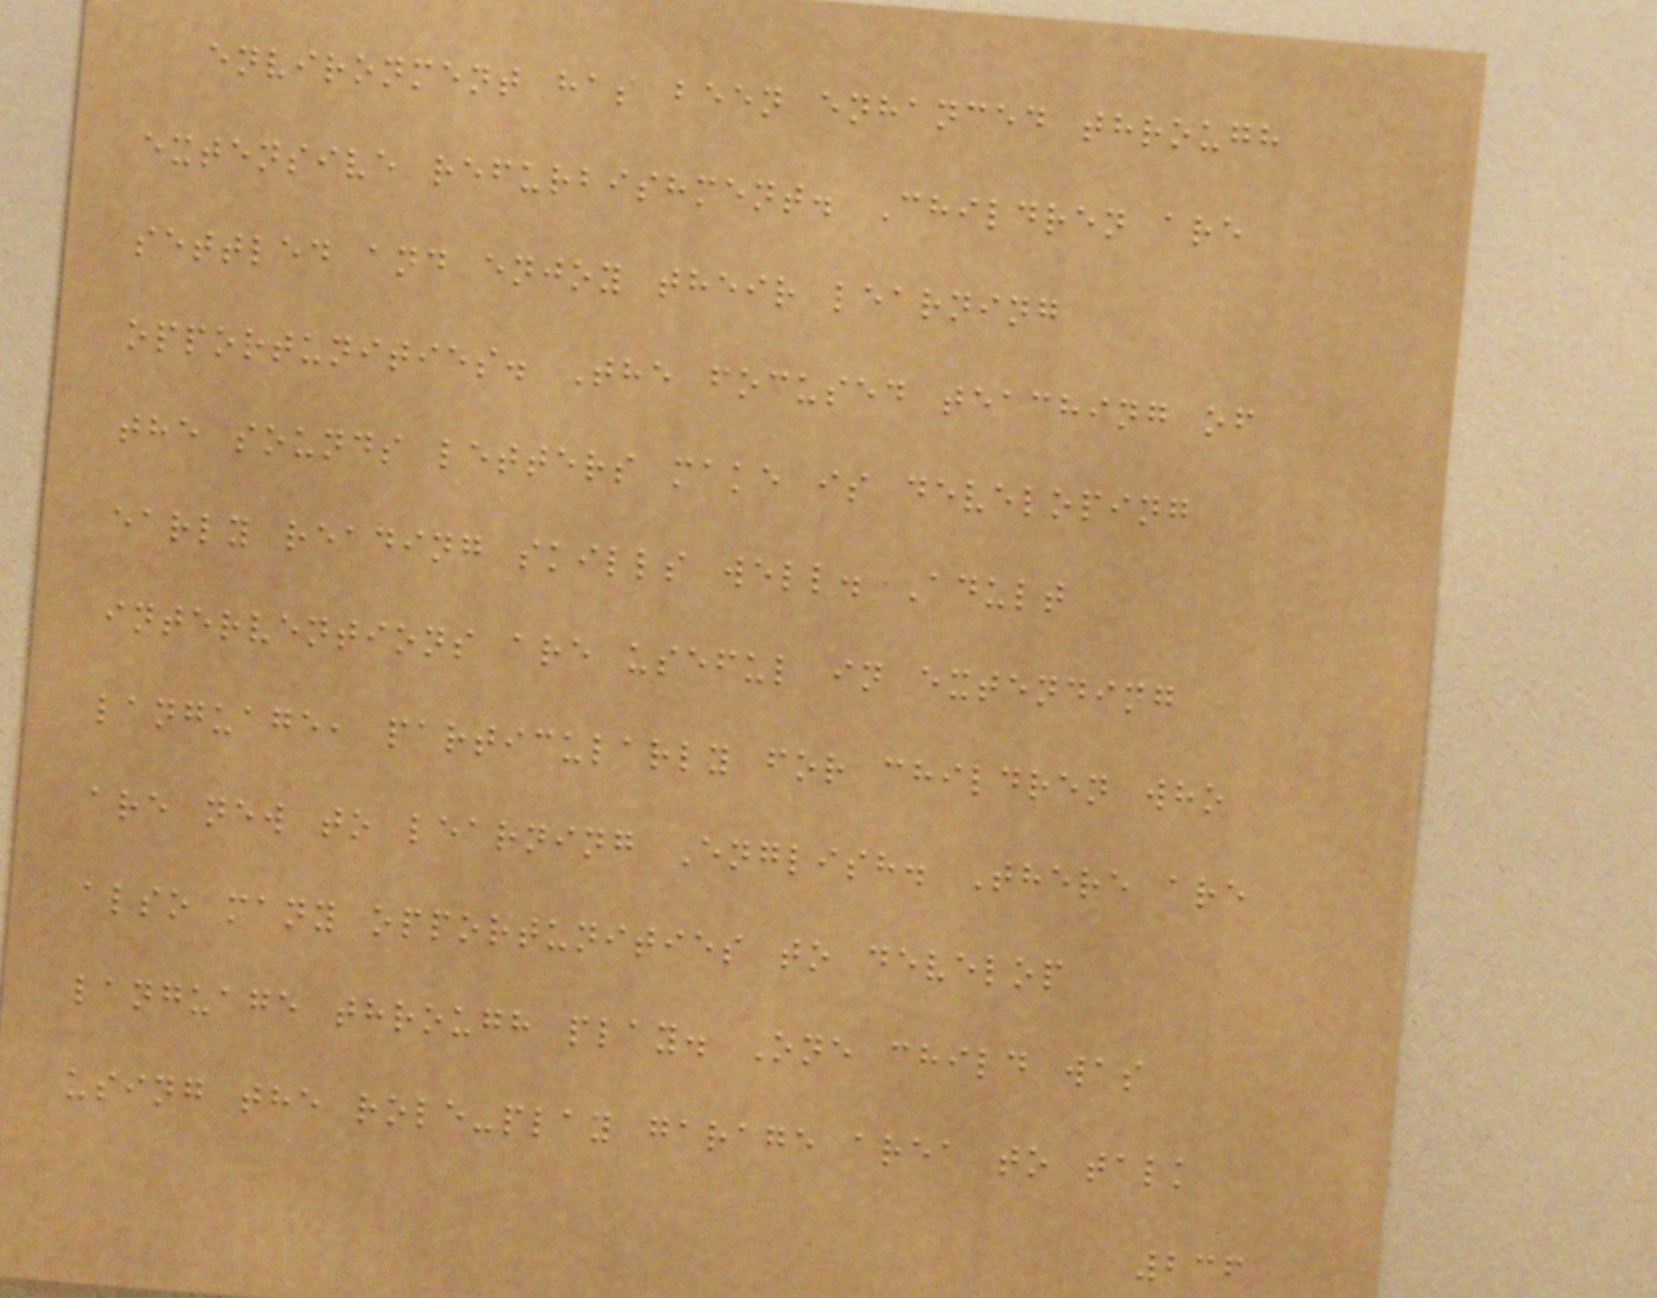environment has been enhanced through
extensive refurbishment. Children are
settled and enjoy their learning
opportunities. The focused teaching of
the sounds letters make is developing
early reading skills well. Adult
interventions are useful in extending
language, particularly for children who
are new to learning English. There are
also many opportunities to develop
language through play. One child was
using the role-play garage area to talk
236
